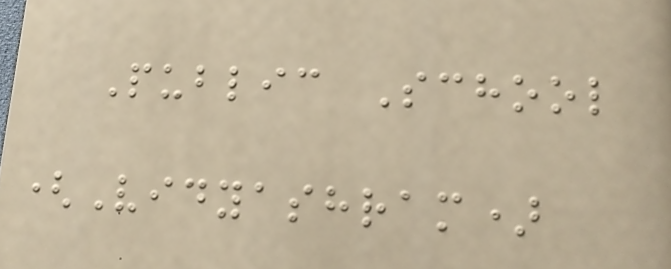Public School
(Vidyashram)
